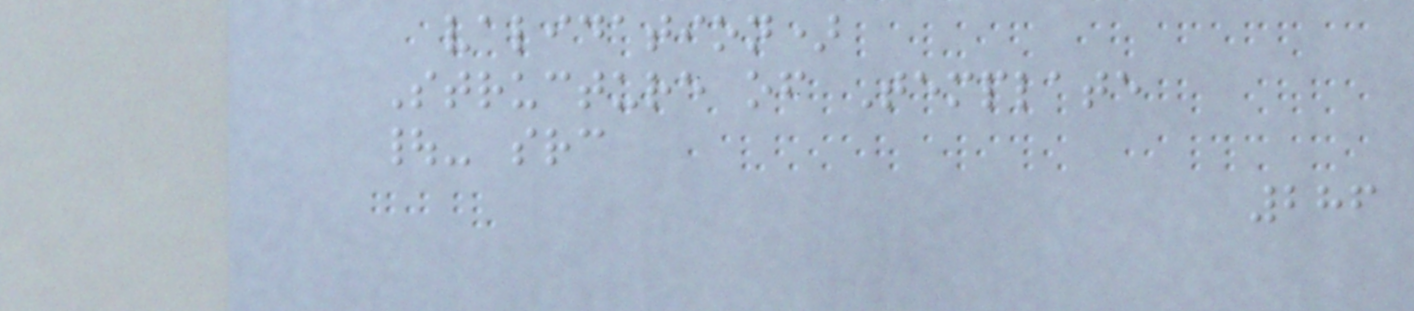validation)
Structure of Template
|- src
286
